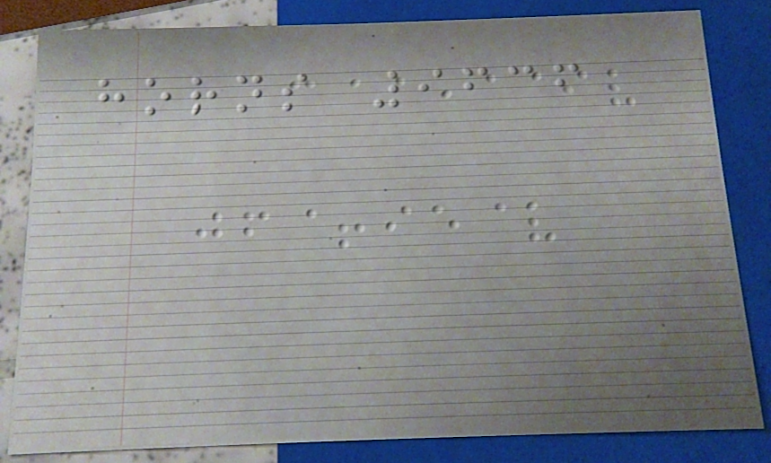horns 9636
